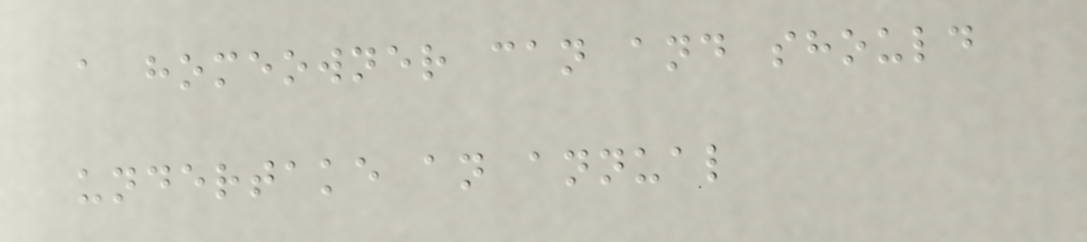a homeowner can and should
undertake an annual
